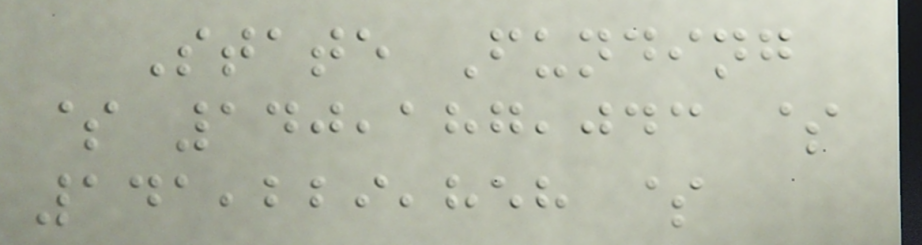State Funding
$ 140,187,043 $
141,229,858 $
